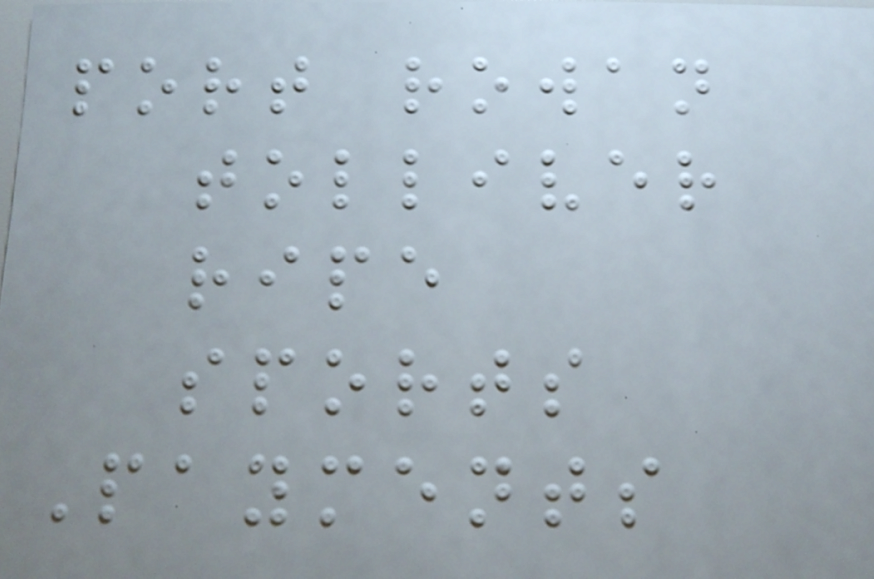port rowan
tolliver
ripe
sports
Payments
